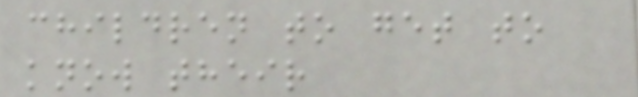children to get to
know their
